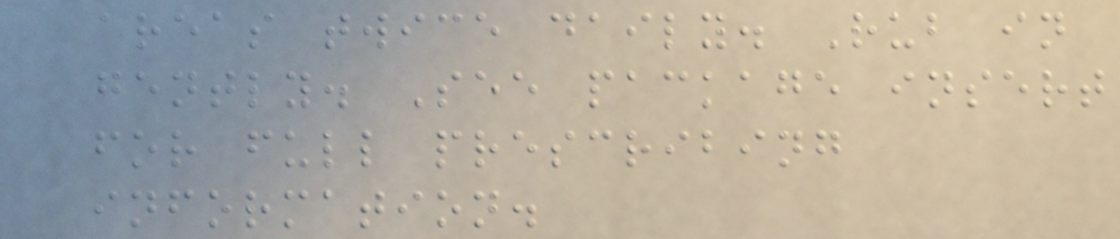areas twice daily. Rub in
gently. See package insert
for full prescribing
information.
